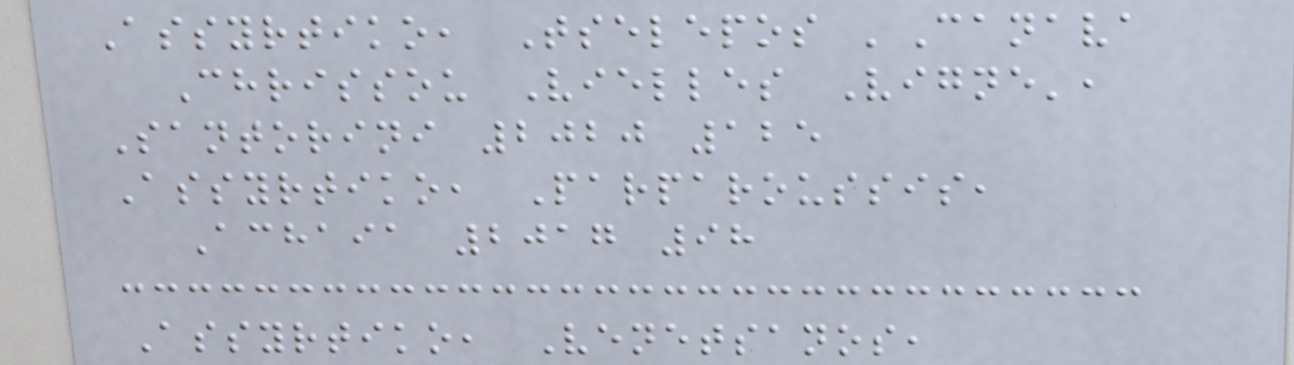Assyrtiko, Tselepos 'Canava
Chrissou Vielles Vigne',
Santorini 2020 125
Assyrtiko, Parparoussis,
Achaia 2017 98
Assyrtiko, Venetsanos,
